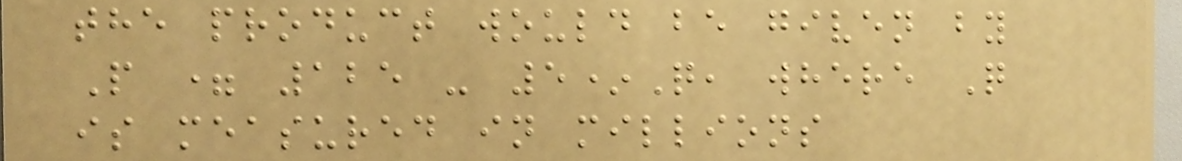the product would be given by
P = 125 - 5*Q, where Q
is measured in millions
